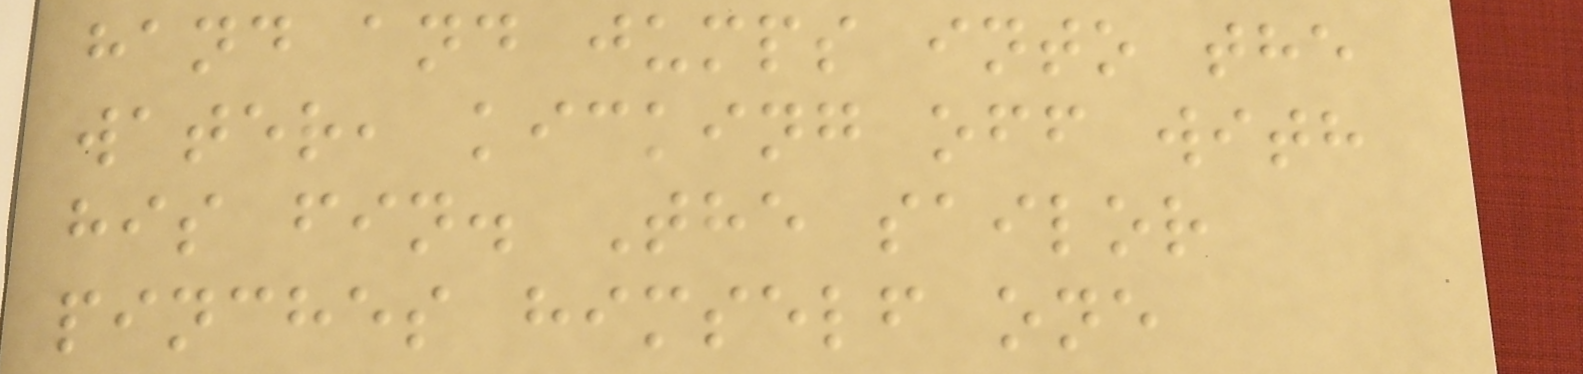hand and jumps into the
water, kicking off with
his fin. The sailor
pinches himself one
